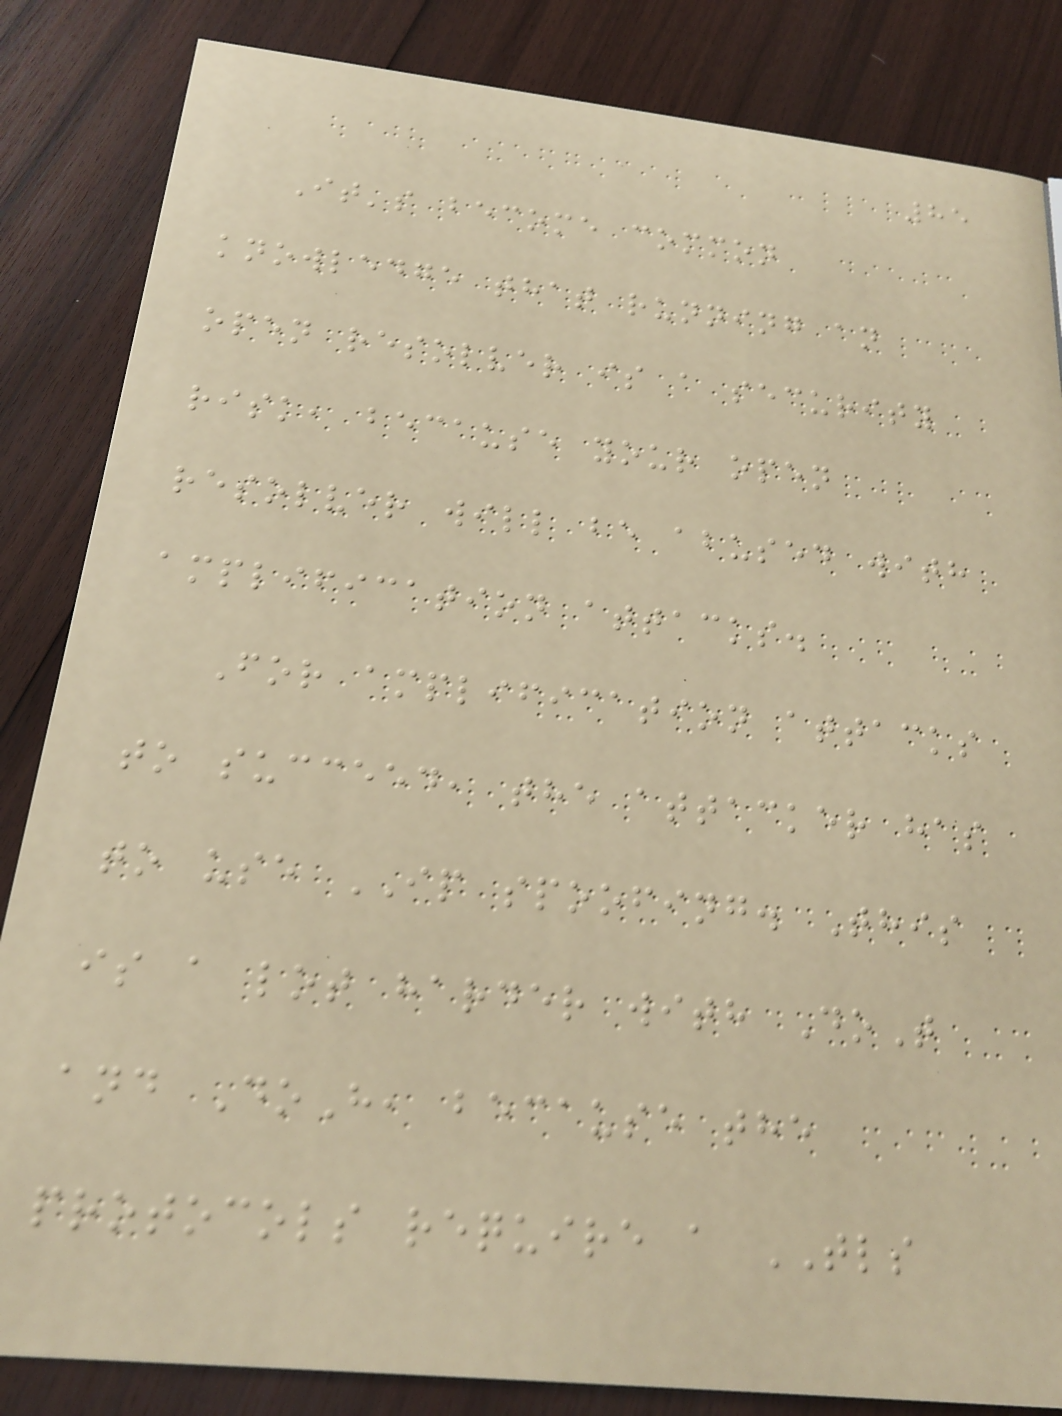85
It's become common
knowledge that running an
open resolver is a security
risk, because your open
resolver will be abused with
amplification attacks.
For amplification attacks
to succeed, the attacker has
to use IP spoofing. This
is a lot harder with DoT
and DoH, because the
protocols require a TLS
